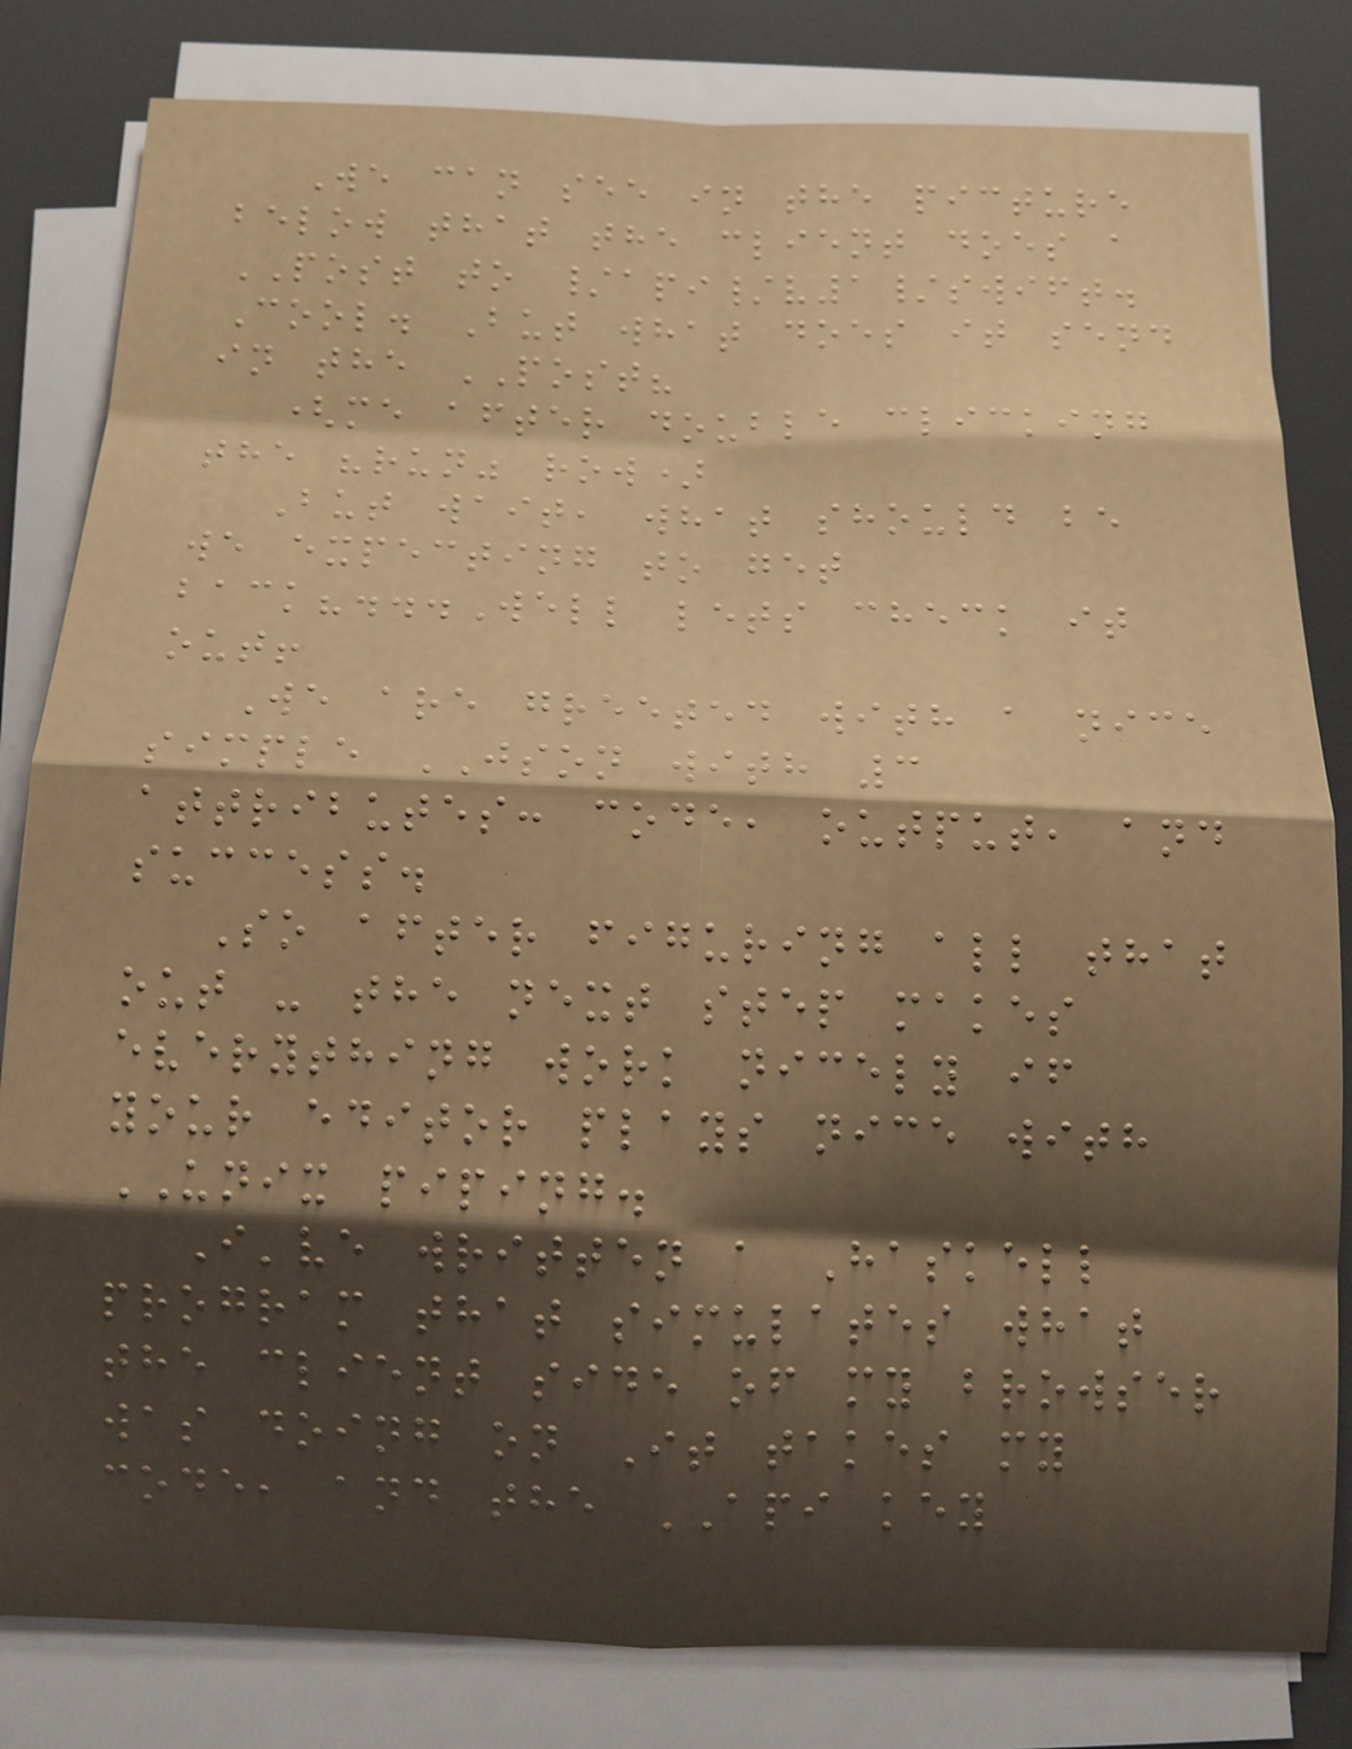We can see in the picture
below that the client does a
POST to /api/v1/swift.
Cool. But what does it send
in the POST?
(me after double clicking
the "run" row)
But wait, what should be
we expecting to get
back?...Well lets check it
out!
We are greeted with a nice
simple JSON with 3
attributes: code, output, and
success.
So after figuring all that
out - the next step makes
everything work nicely if
your editor plays nice with
UNIX piping.
I've written a Haskell
program that simulates what
the client side of my browser
was doing on It takes my
code, and the API key
